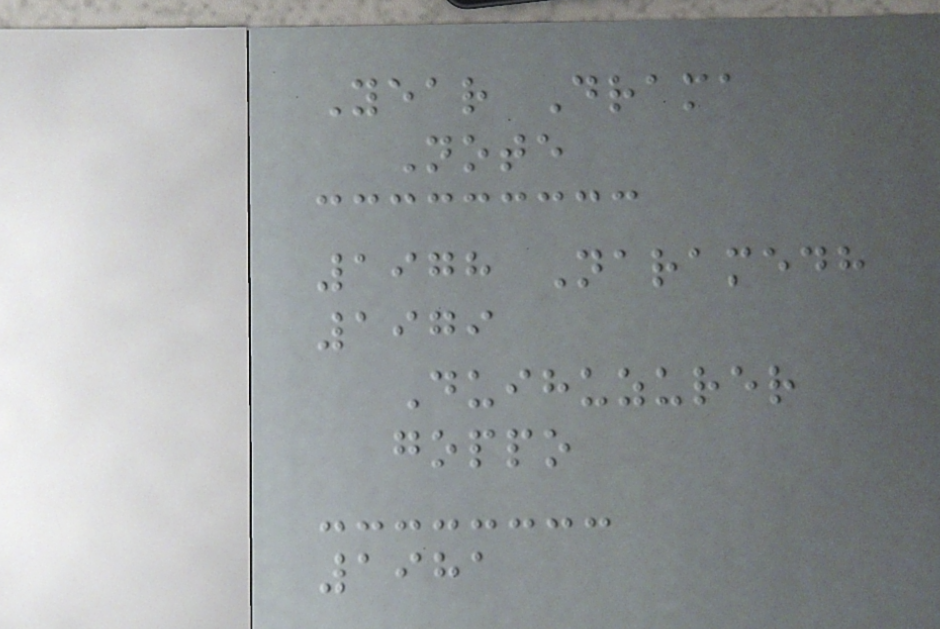Year Drama
Note
1978 Naramedh
1979
Duihuzurer
goppo
1981
